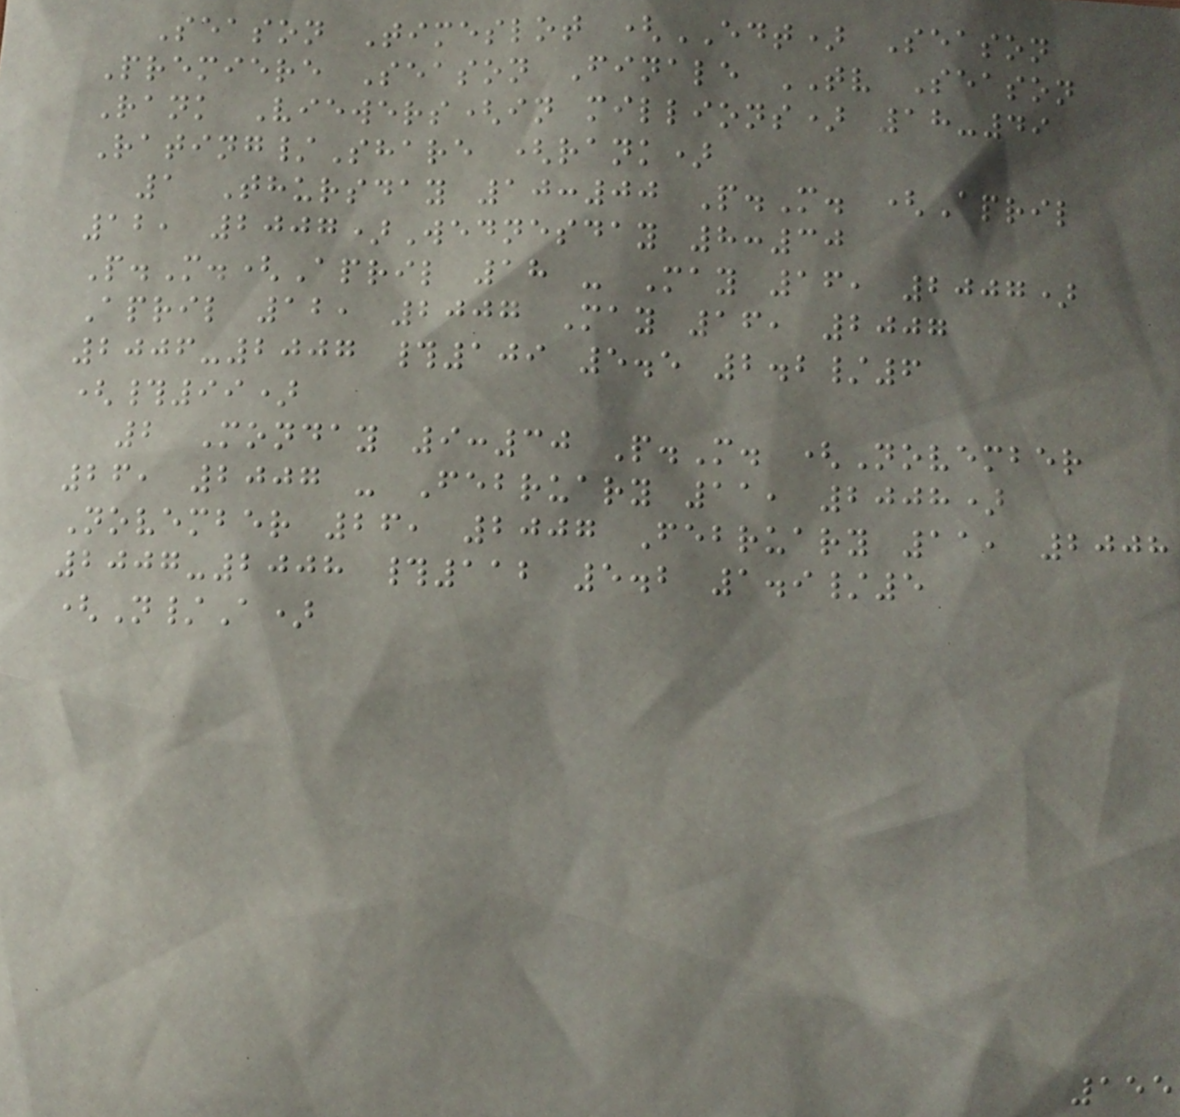Season Timeslot (EDT) Season
Premiere Season Finale TV Season
Rank Viewers(in millions) 18-49
Rating/Share (rank)
1 Thursday 10:00 P.M. (April
12, 2007)Wednesday 8:30
P.M.(April 18 - May 16, 2007)
April 12, 2007 May 16, 2007
2006-2007 #109 5.5 2.2/6
(#99)
2 Monday 9:30 P.M. (November
26, 2007 - February 11, 2008)
November 26, 2007 February 11, 2008
2007-2008 #112 5.2 1.9/5
(N/A)
155
